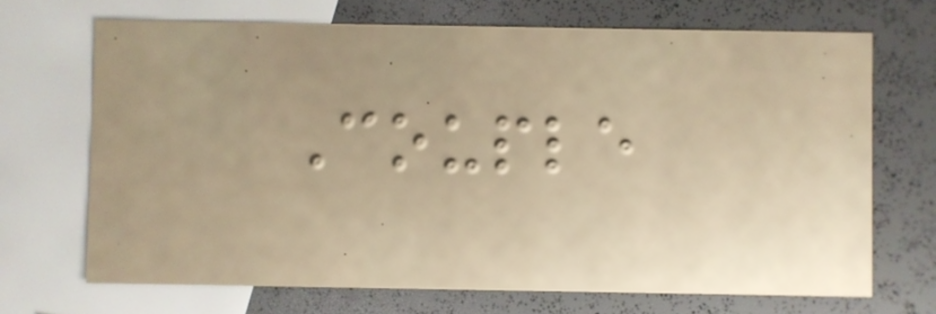Couple
